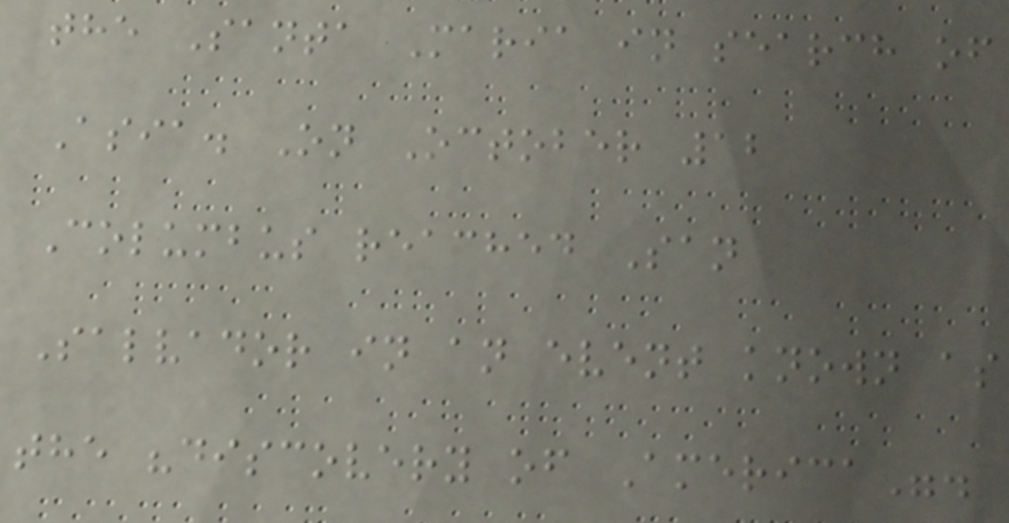the Santa Maria in search of
Asia. On October 12
Columbus reached San
Salvador in an event known as
the "discovery of America".
